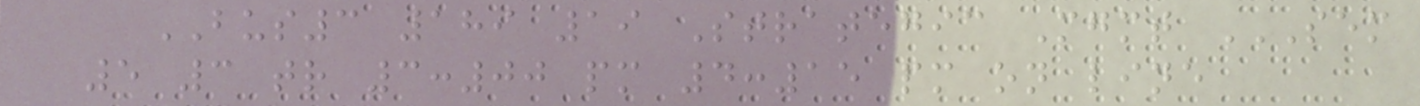BUS3 189 19 Strategic Mgmt SEM
5 3 TR 3:00 PM 4:15 PM ON LINE
